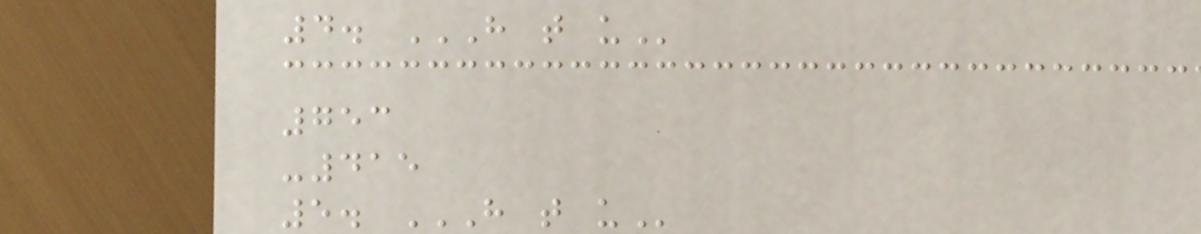4. H T U
753
-415
5. H T U
